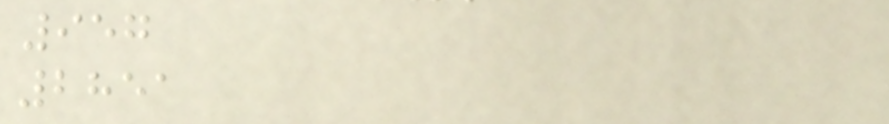957
2851
